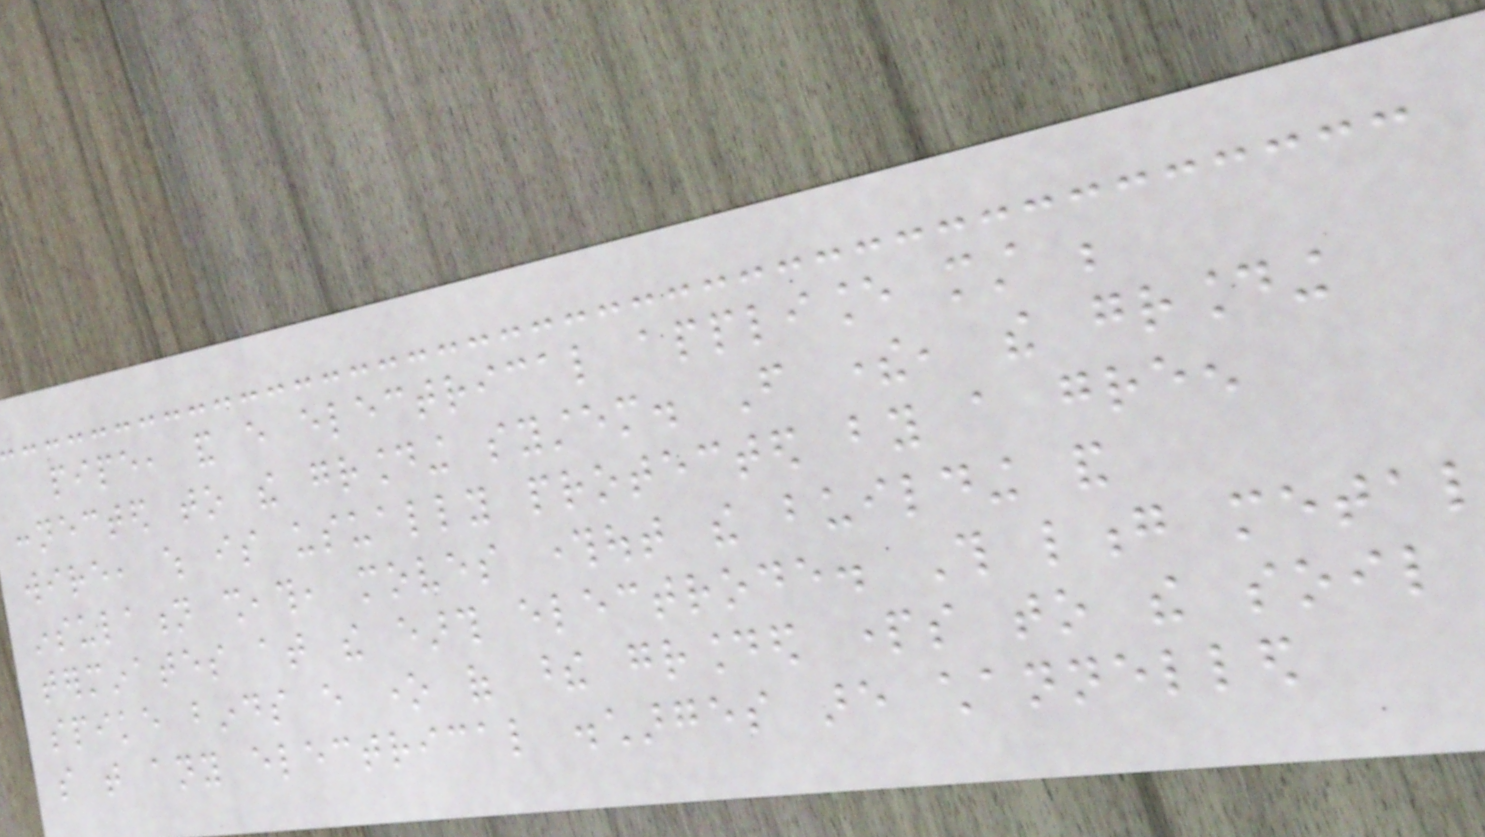pipe, and every electrical appliance must be
connected to the grounding system. From there, the grounding
wire, which is usually protected by a green
insulation sheath, moves throughout the building and
terminates at the earth electrode. This long metal
spike binds every one of these grounded parts to the soil
so that any electrical discharges are channelled
